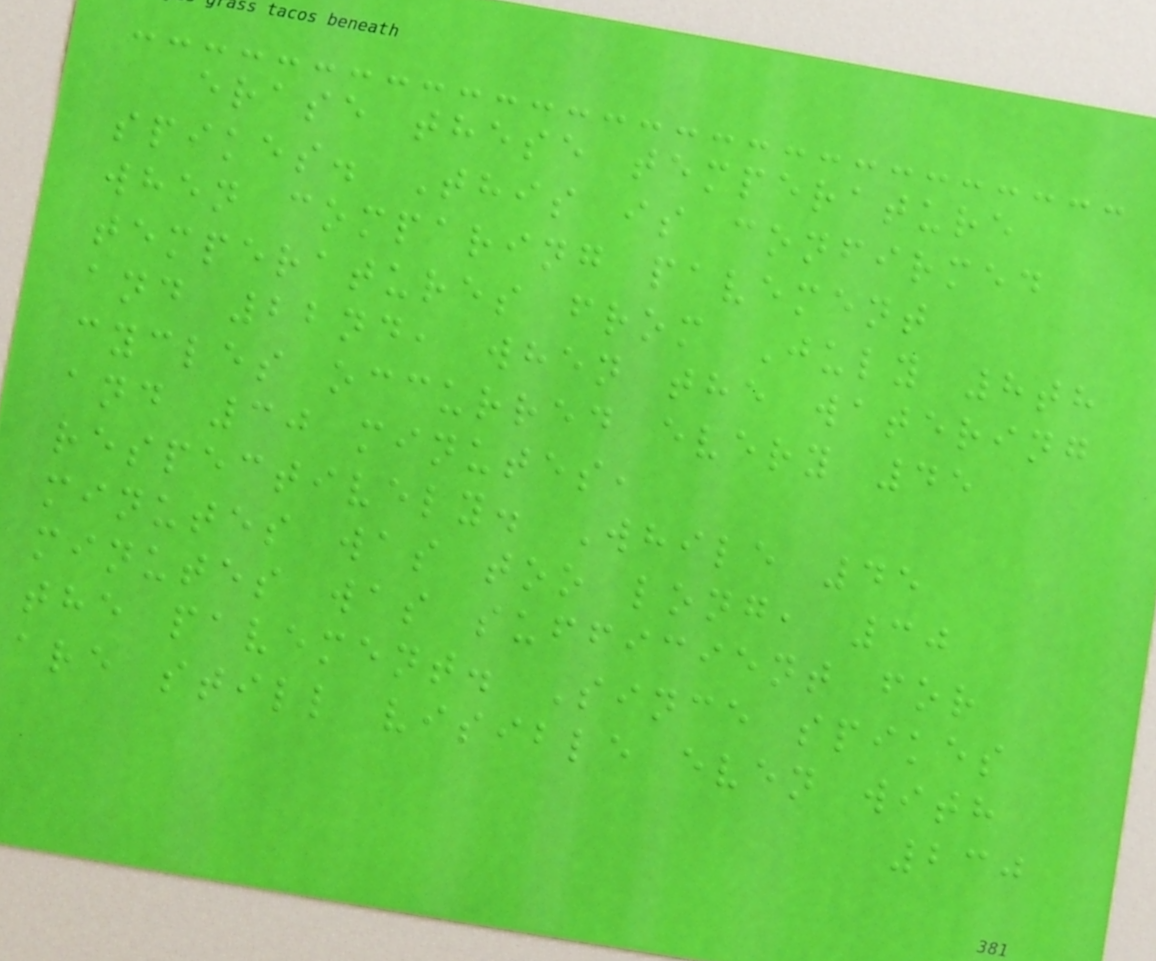erase these temperature
spikes. This is confirmed
when comparing pavement
temperatures from July 8th
and 22nd, when the watering
cycles occurred every 45
and 30 minutes,
respectively. While 45
minutes was too long, 30
minutes was sufficient for
the pavement. Since spikes
are still visible even with
230
